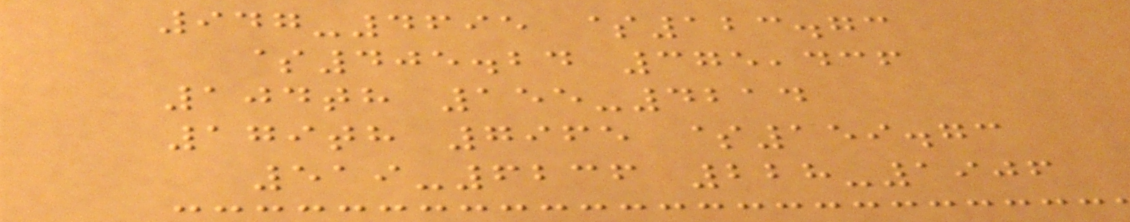947-4695 $123.73
$405.24 375,436
104th 155-4214
179th 7965 $159.73
519-6236 228-1906
